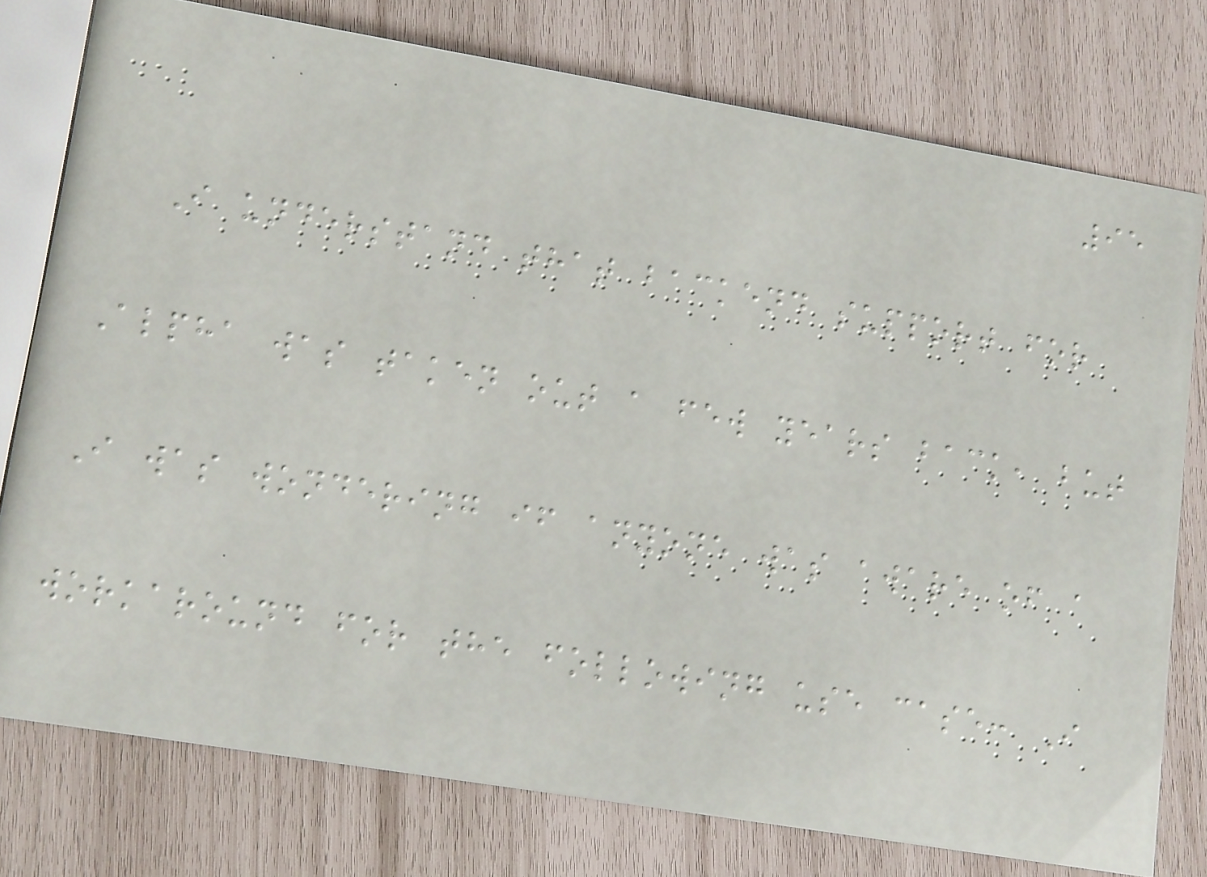95
I understand that backend support for
Alpha was taken out a few years back, but
I was wondering if anyone was aware of a
workaround for the following use case: I
